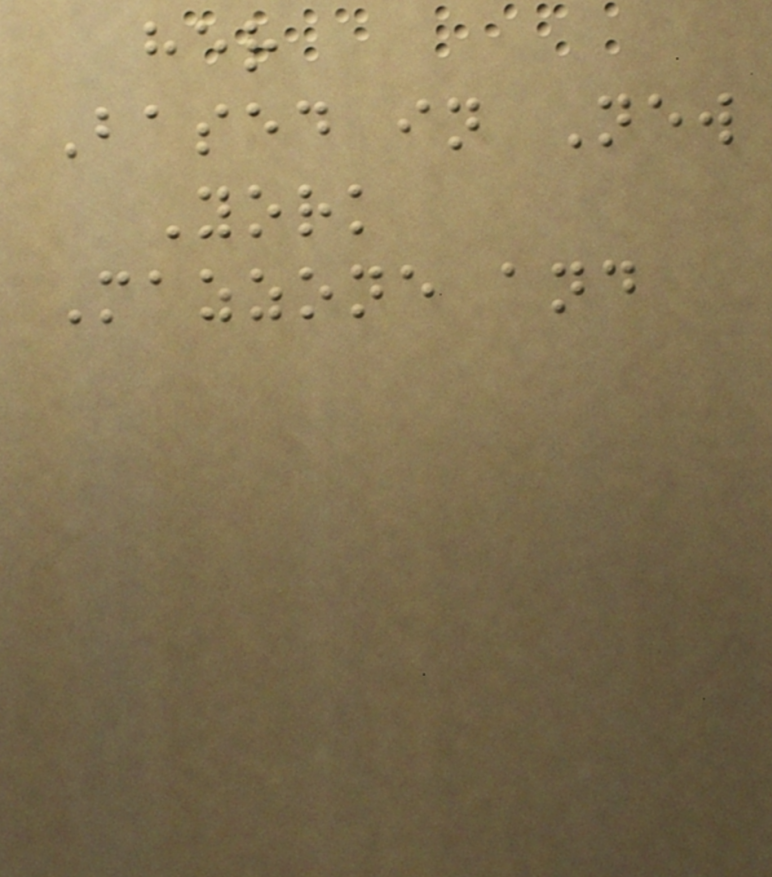her
Based in New
York
Mazzone and
